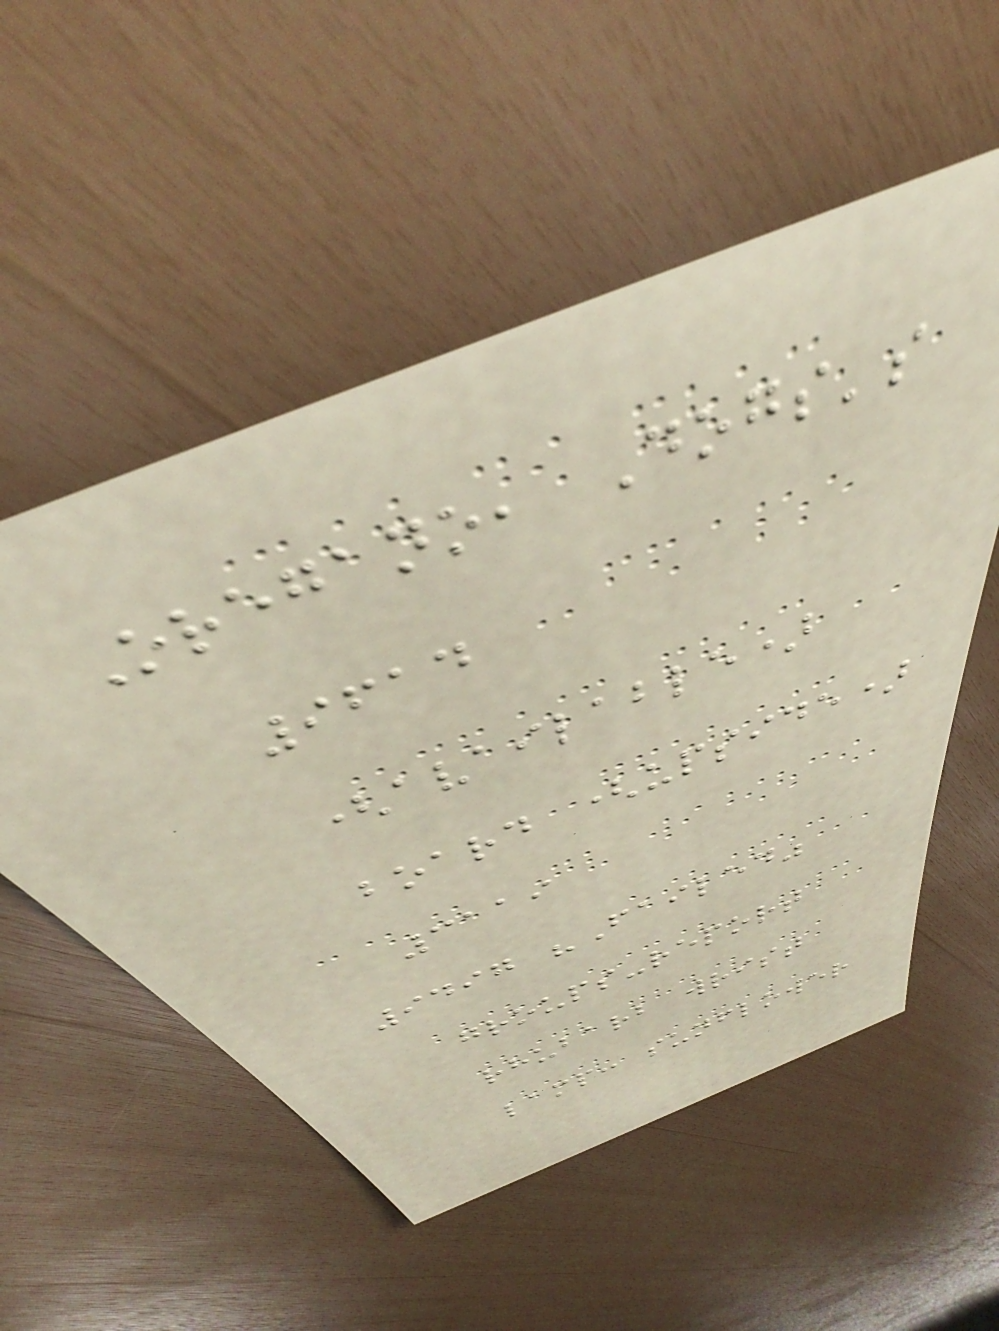Oregano, Dogs's
9614
(available)
board (upside)
3119
9497 "Failed"
groups-report
rhubarb wrist
lamp: sunflower
